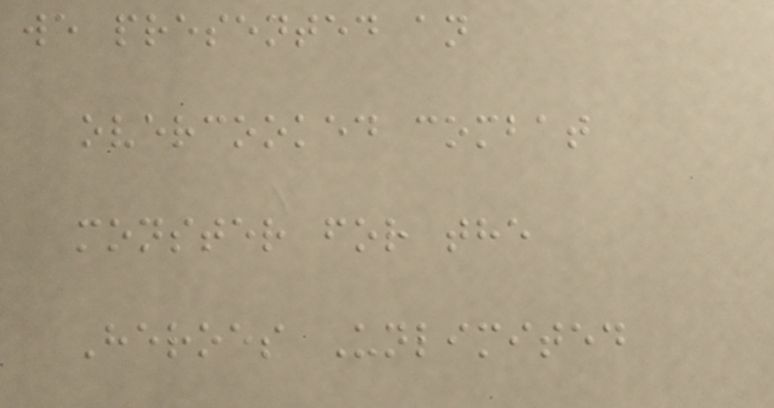we presented an
overcooked combat
monster for the
Heroes Unlimited
